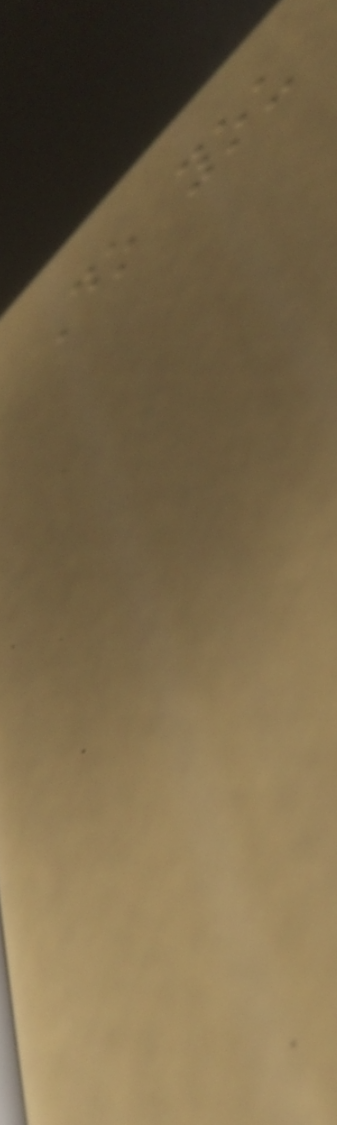Do you
